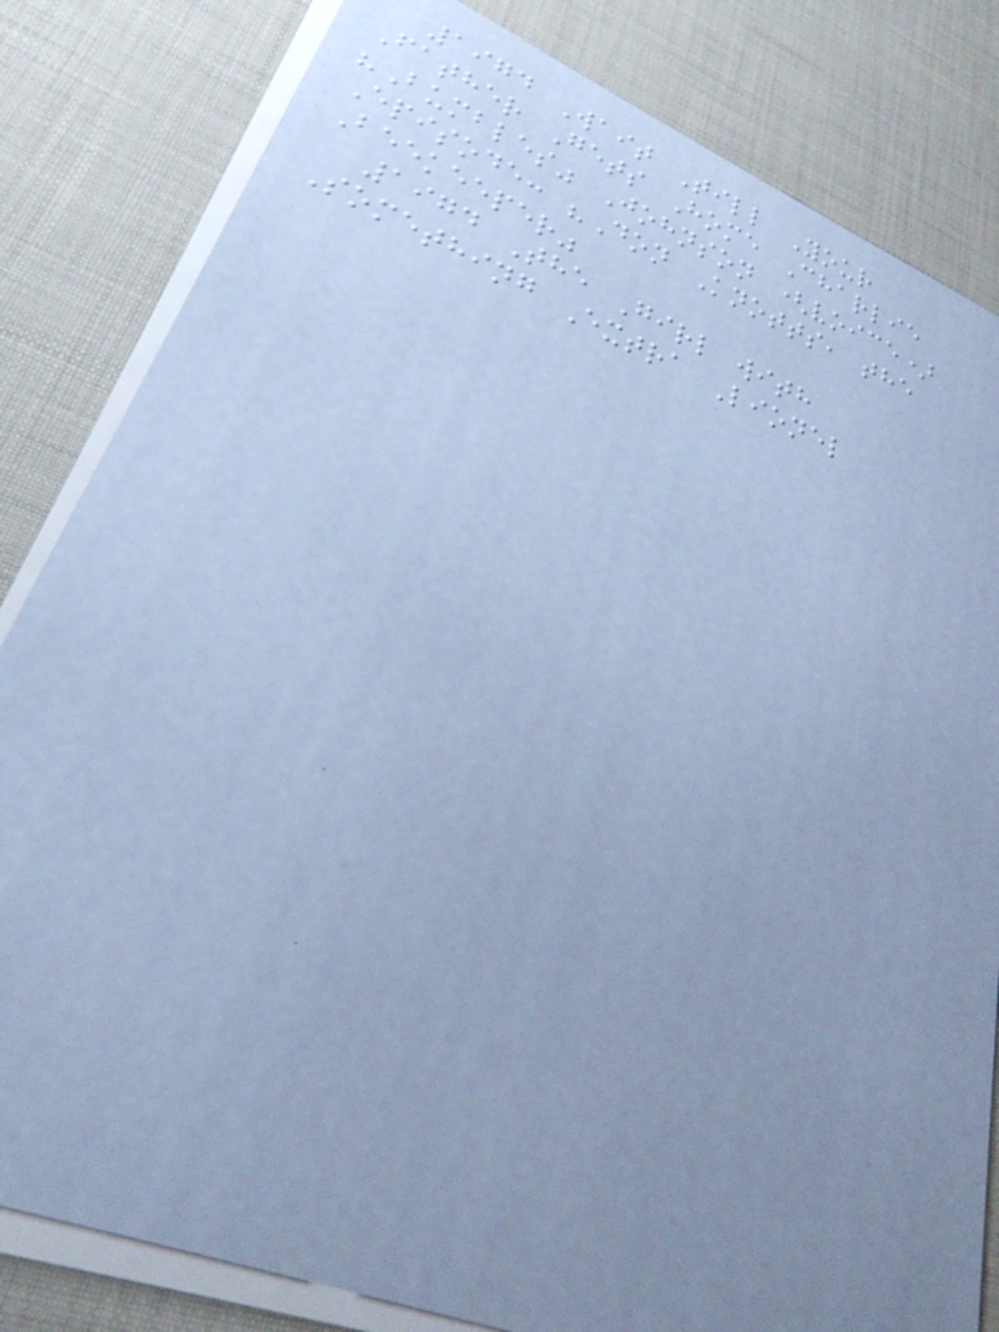1974 Wait Till Your
Father Gets Home Charlie
"Bumbles" Johnson (voice)
Episode: "Don Knotts, the
Beekeeper"
1974 The Girl with
Something Extra Lionel
